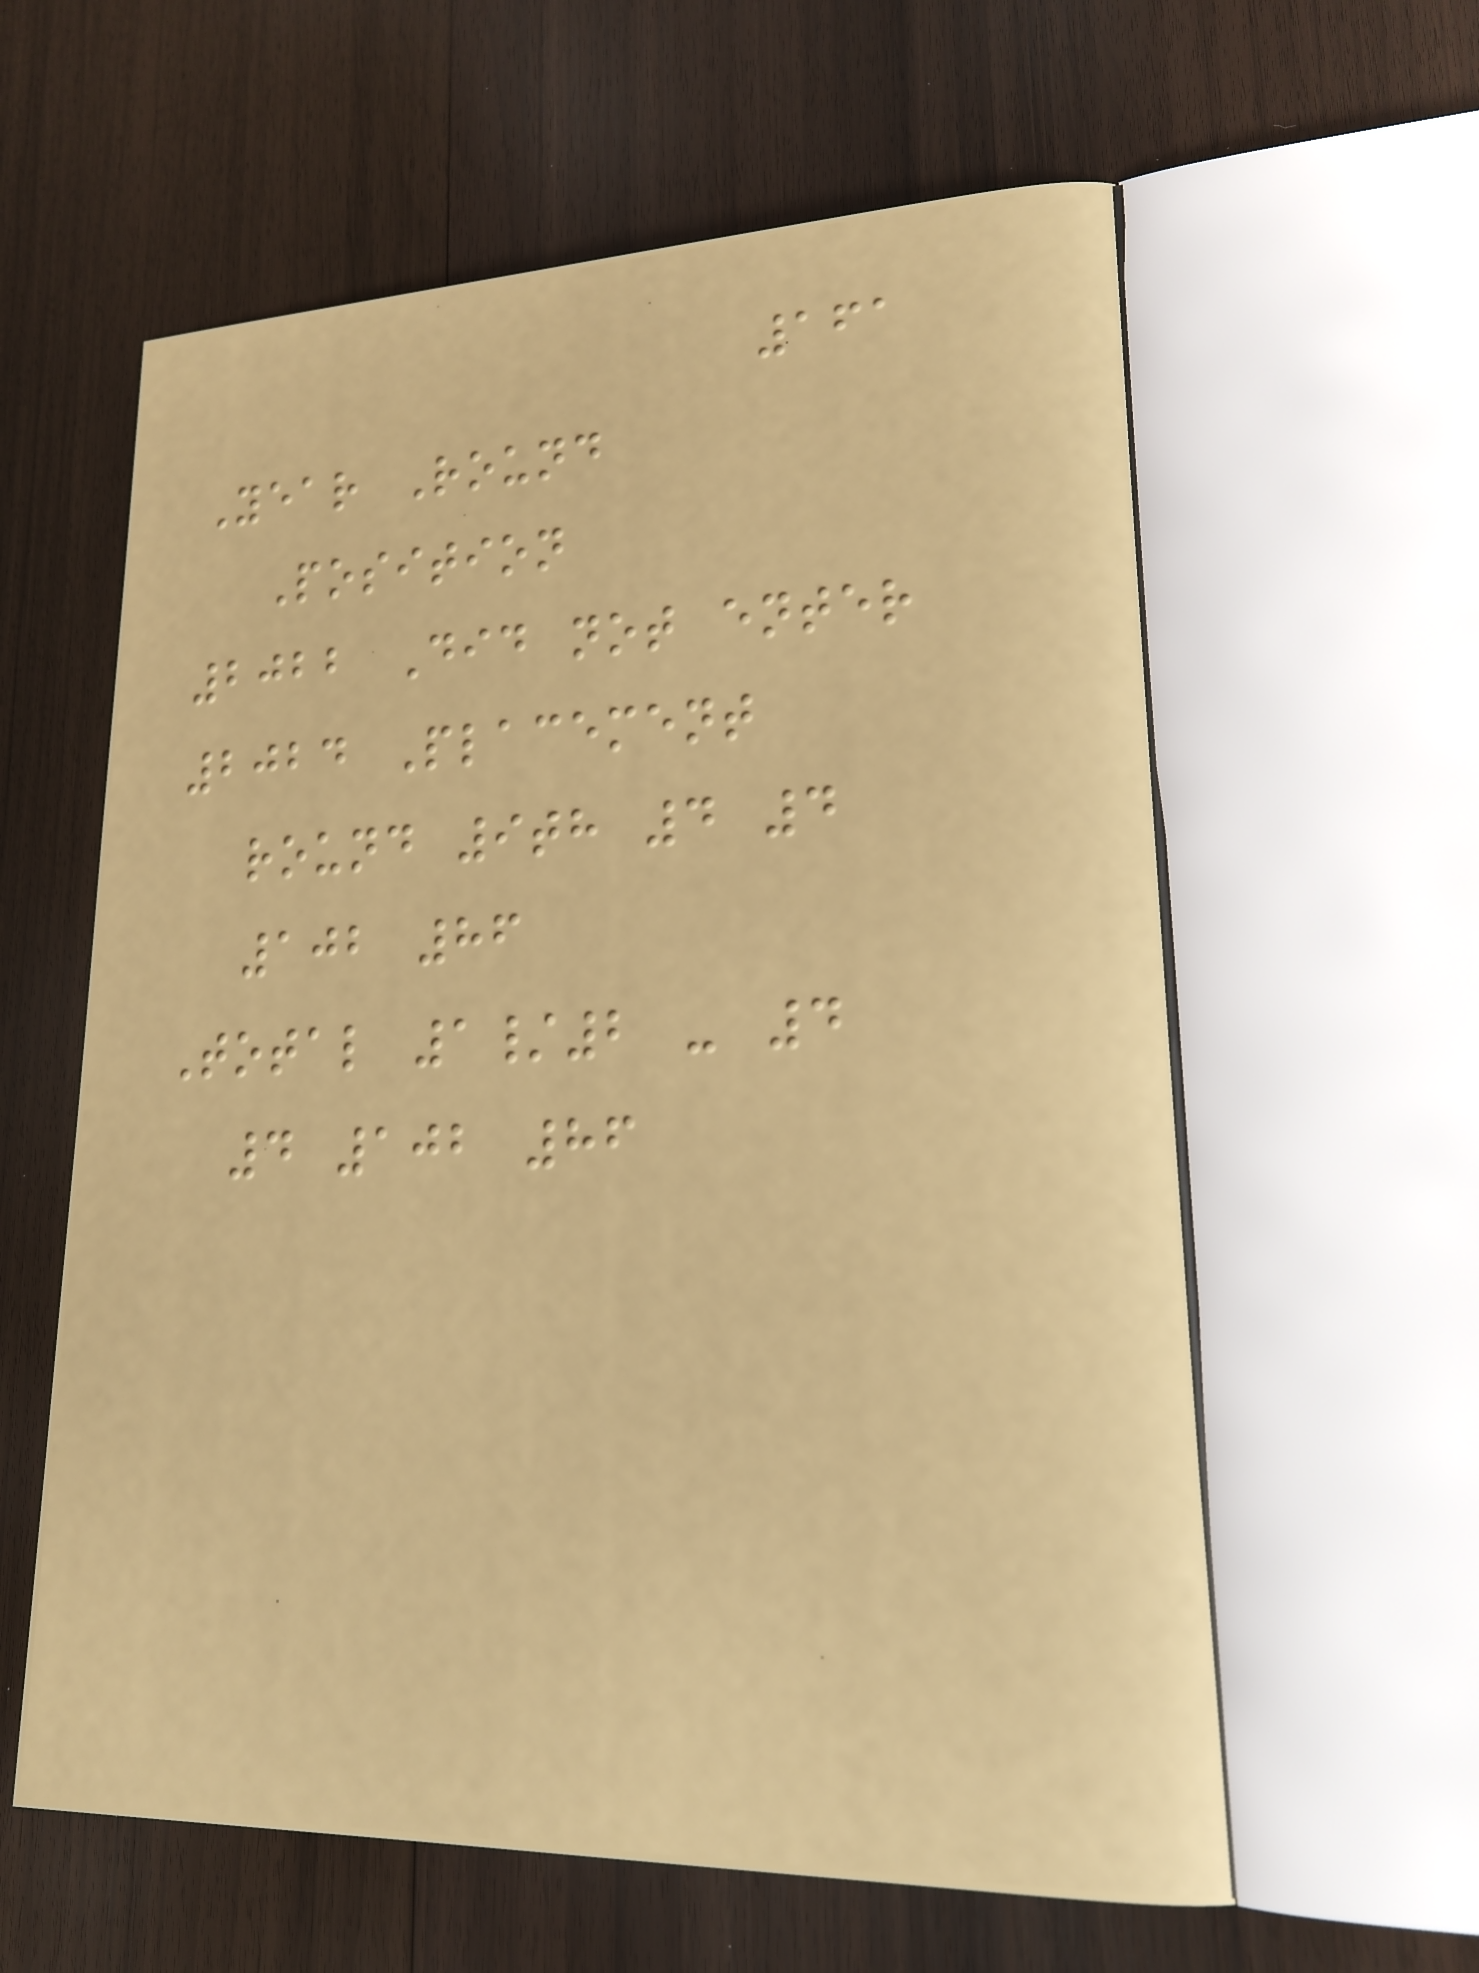161
Year Round
Position
2022 Did not enter
2024 Placement
round 9th 4 4
102 86
Total 1/2 - 4
4 102 86
